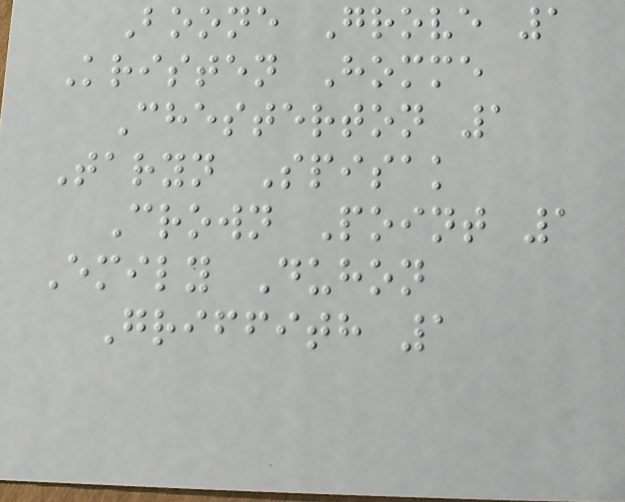Boone Grove 1
Kristen Homme
Chesterton 1
Taryn Spisak
Crown Point 1
Emily Duhon
Griffith 1
